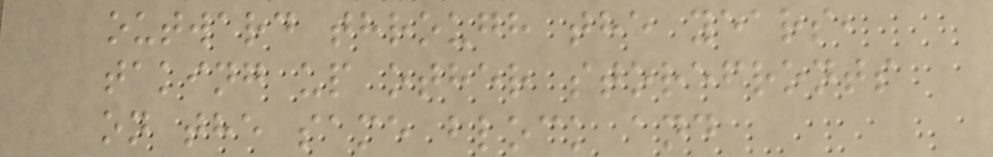outward through the years,
taking up other storefronts
on the same block and
